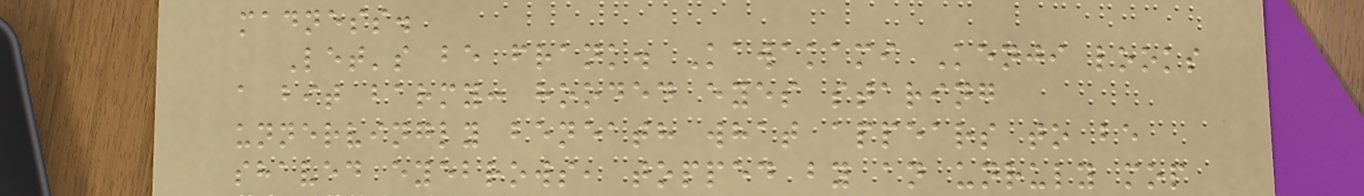madness.
Let's be frank. Kawakami Kenji looks
a bit barmy: hooded eyes staring
unnervingly beneath what appears to be
shaved eyebrows, topped by an unruly mop
